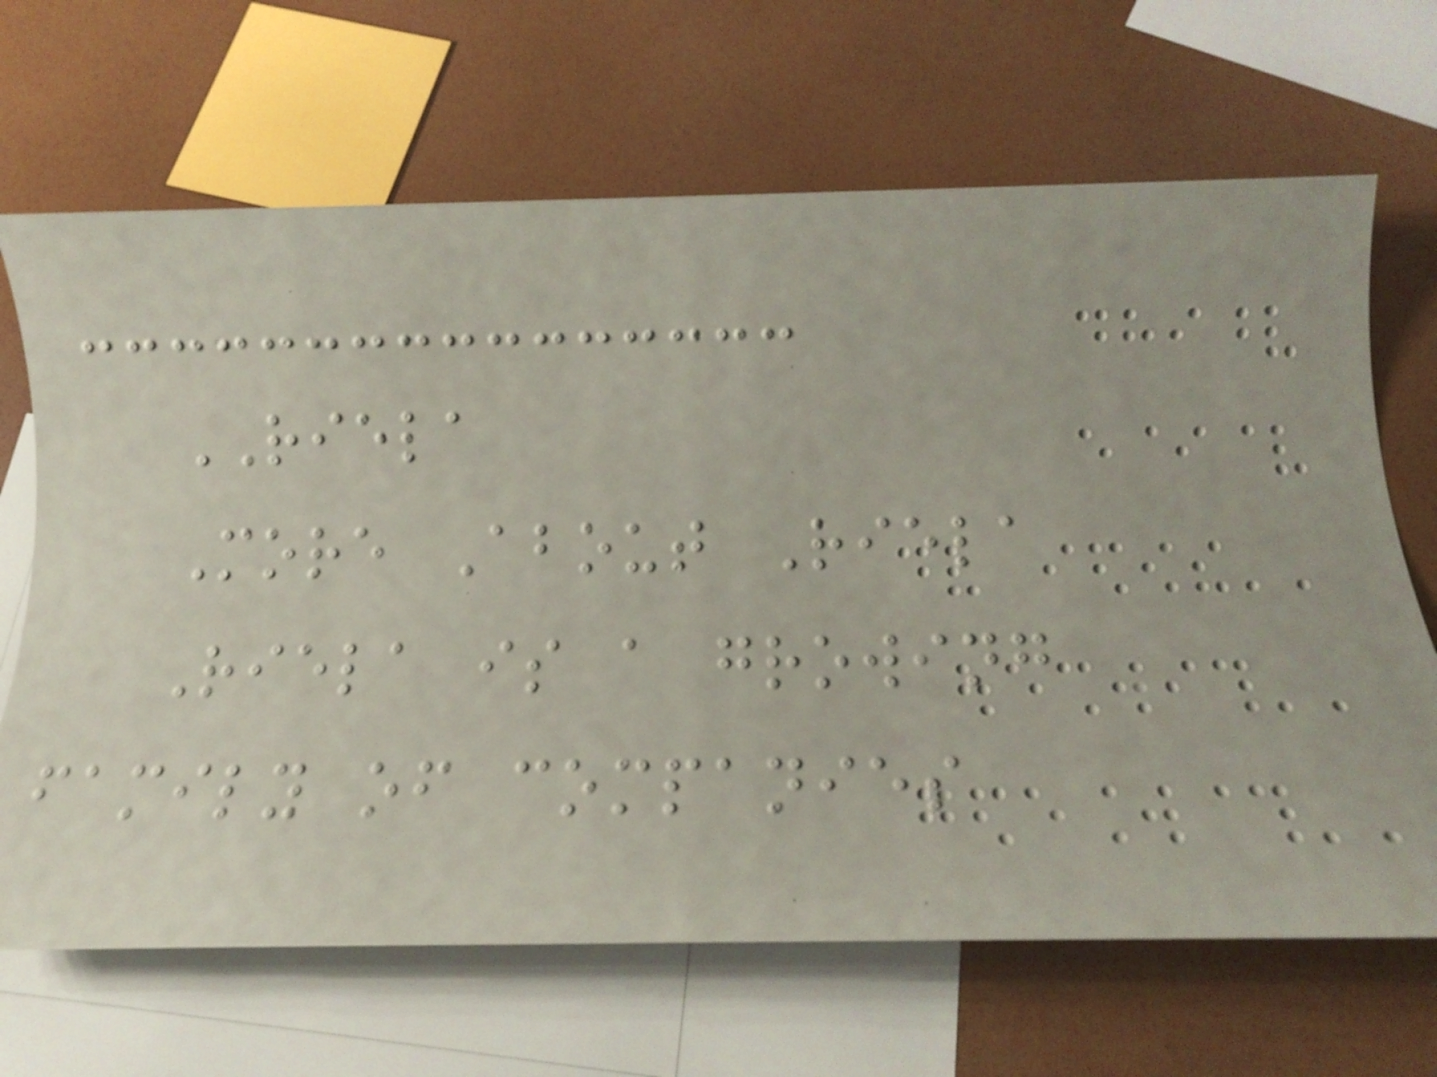RIELA
More About Riela
Riela is a growing
family of companies
